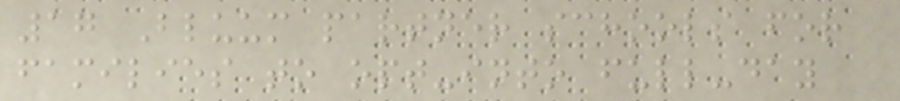17 Bluum partner schools for
families to opt-into full-day
